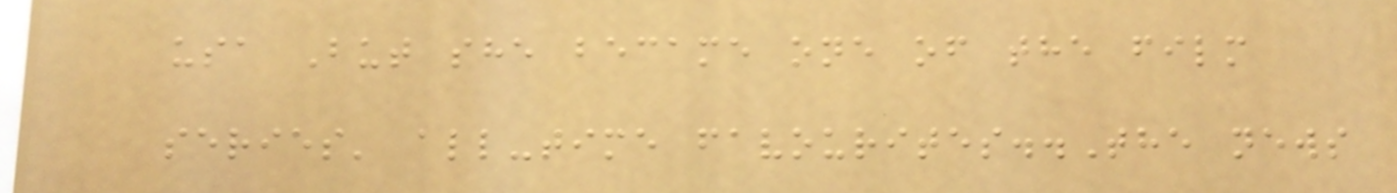usa But she became one of the film
series' all-time favourites..The news
